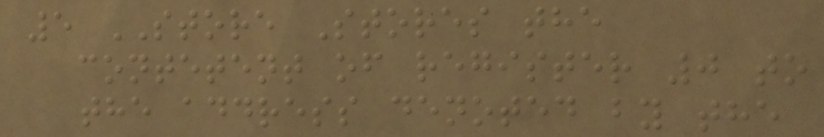5 STORE Stores the
contetent of register 0 to
the address denoted by the
